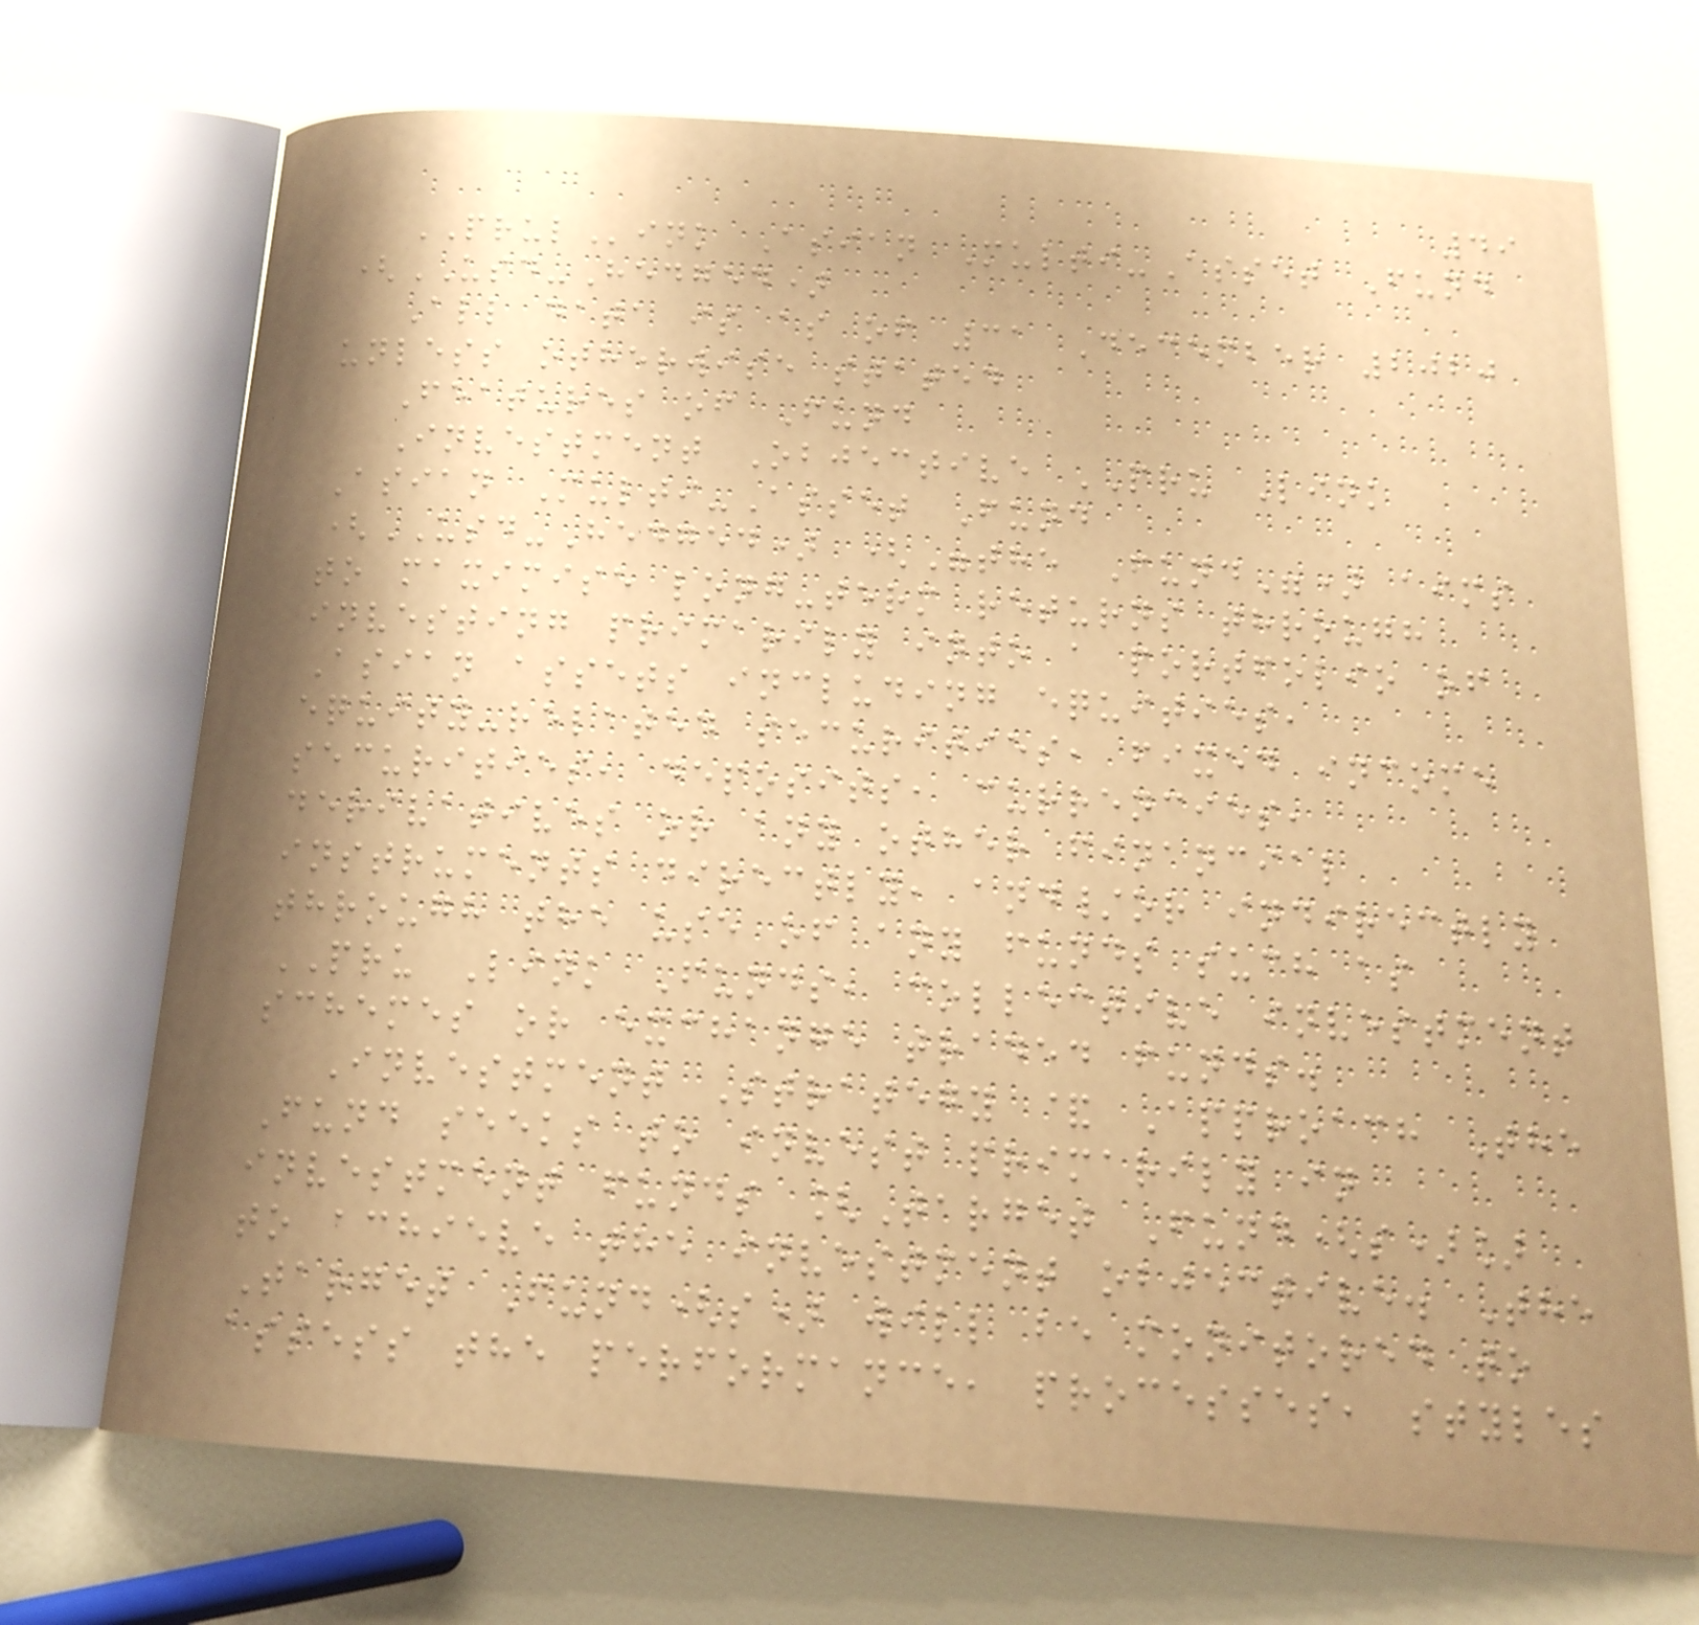49
PRULink Asian Multi-Asset Fund
(USD-Hedged)
All data is as of 31 December 2020
unless otherwise stated
Features of Fund
Investment Objective PRU Link
Asian Multi-Asset Fund
(USD-Hedged) ("the Fund") aims
to maximise long-term returns through
investing primarily into a portfolio of
Asian assets including equities,
equity-related securities, fixed income
securities, deposits, currencies,
derivatives or any other financial
instruments directly, and/or indirectly
through the use of any funds such as
PRU Link Funds, collective investment
schemes or exchange traded funds.
Investment Strategy & Approach The
Fund seeks to invest primarily in
investment funds [Target Fund(s)]
to achieve the investment objective. The
Target Fund(s) will be monitored to
assess the performance, processes, styles
